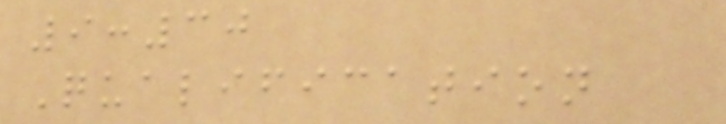9:30
Qualification
